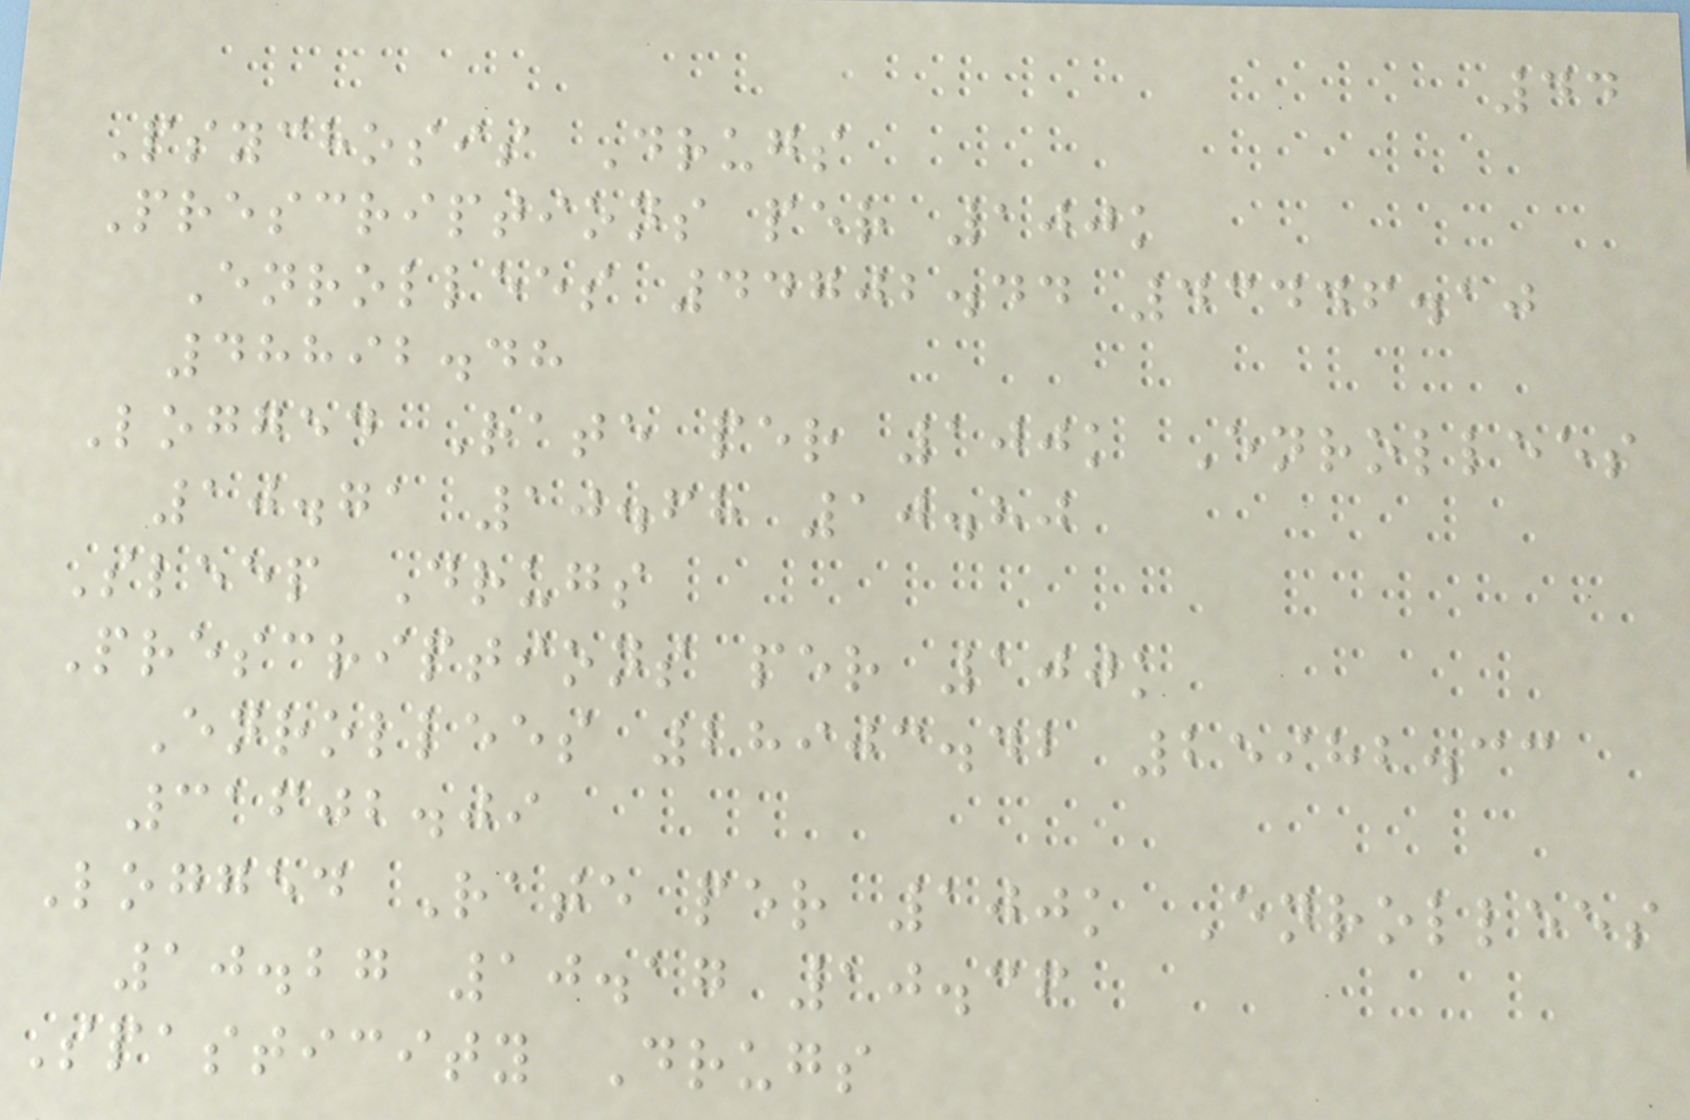44
Psychosis Drugs
Prescriptions per 100k
Enrollees 44702.44 43446.10
48892.48
Logged Rate per 100k Enrollees
10.71 10.68 10.80
Sleep Drugs
Prescriptions per 100k
Enrollees 28903.42 25982.33
31602.09
Logged Rate per 100k Enrollees
10.27 10.17 10.36
Spasticity Drugs
